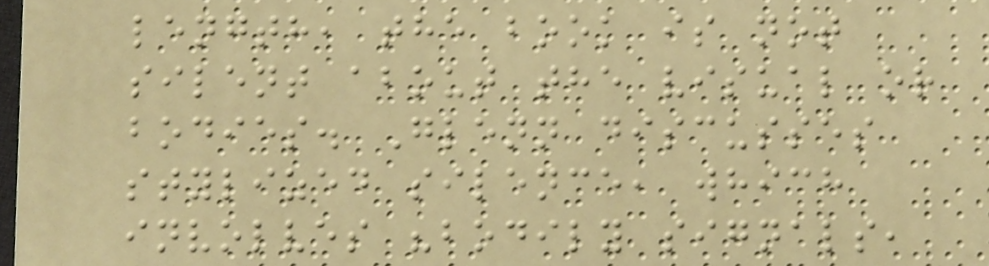length, the book is not
silent about the visual or
bodies. Glenn discusses
stylized silence, which
involves "bodily signals,
